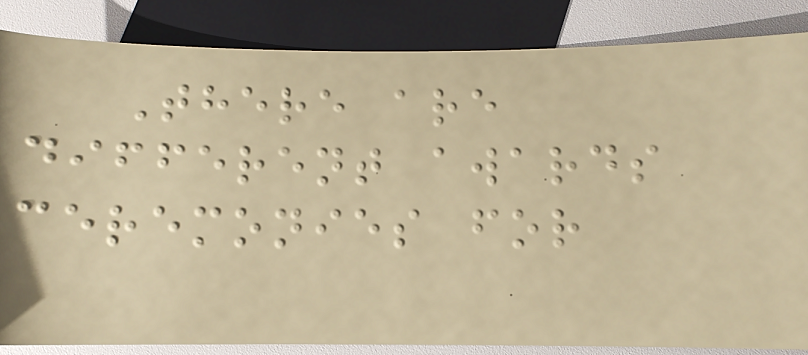There are
different awards
ceremonies for
